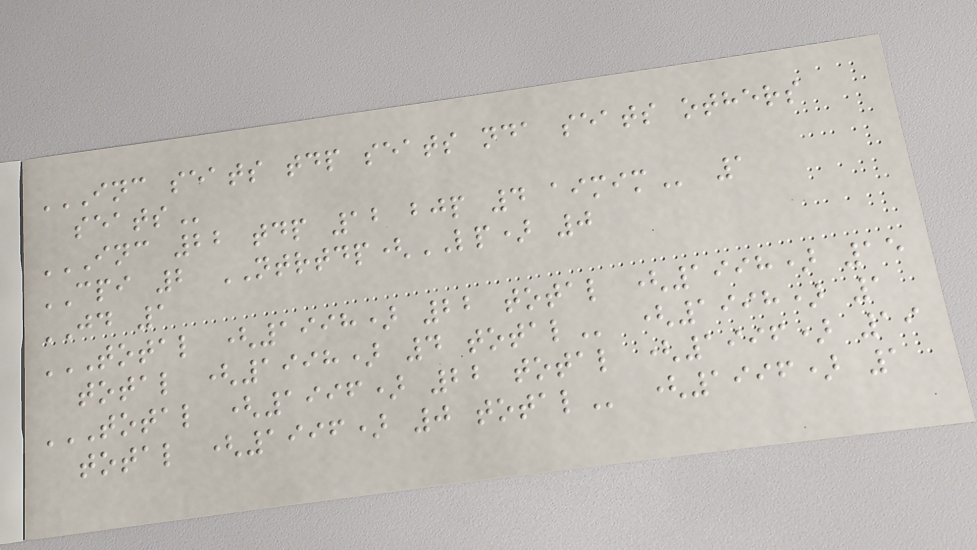INC SEATS TDP SEATS NDA SEATS OTHERS
SEATS
INC 22 TDP 12 BJP 4 AIMIM 1
CPI 2 NTRTDP(LP) 0
JD 1
TOTAL (1998) 22 TOTAL (1998) 15
TOTAL (1998) 4 TOTAL (1998) 1
TOTAL (1996) 22 TOTAL (1996) 19
TOTAL (1996) 0 TOTAL (1996) 1
